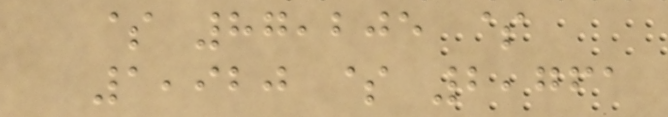$ 87,205 $
1,920 $ 2,761
